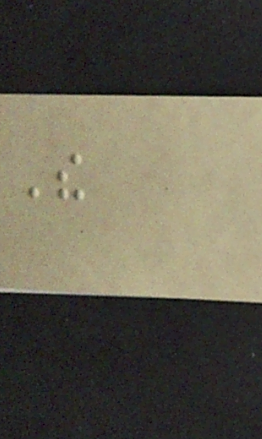The
